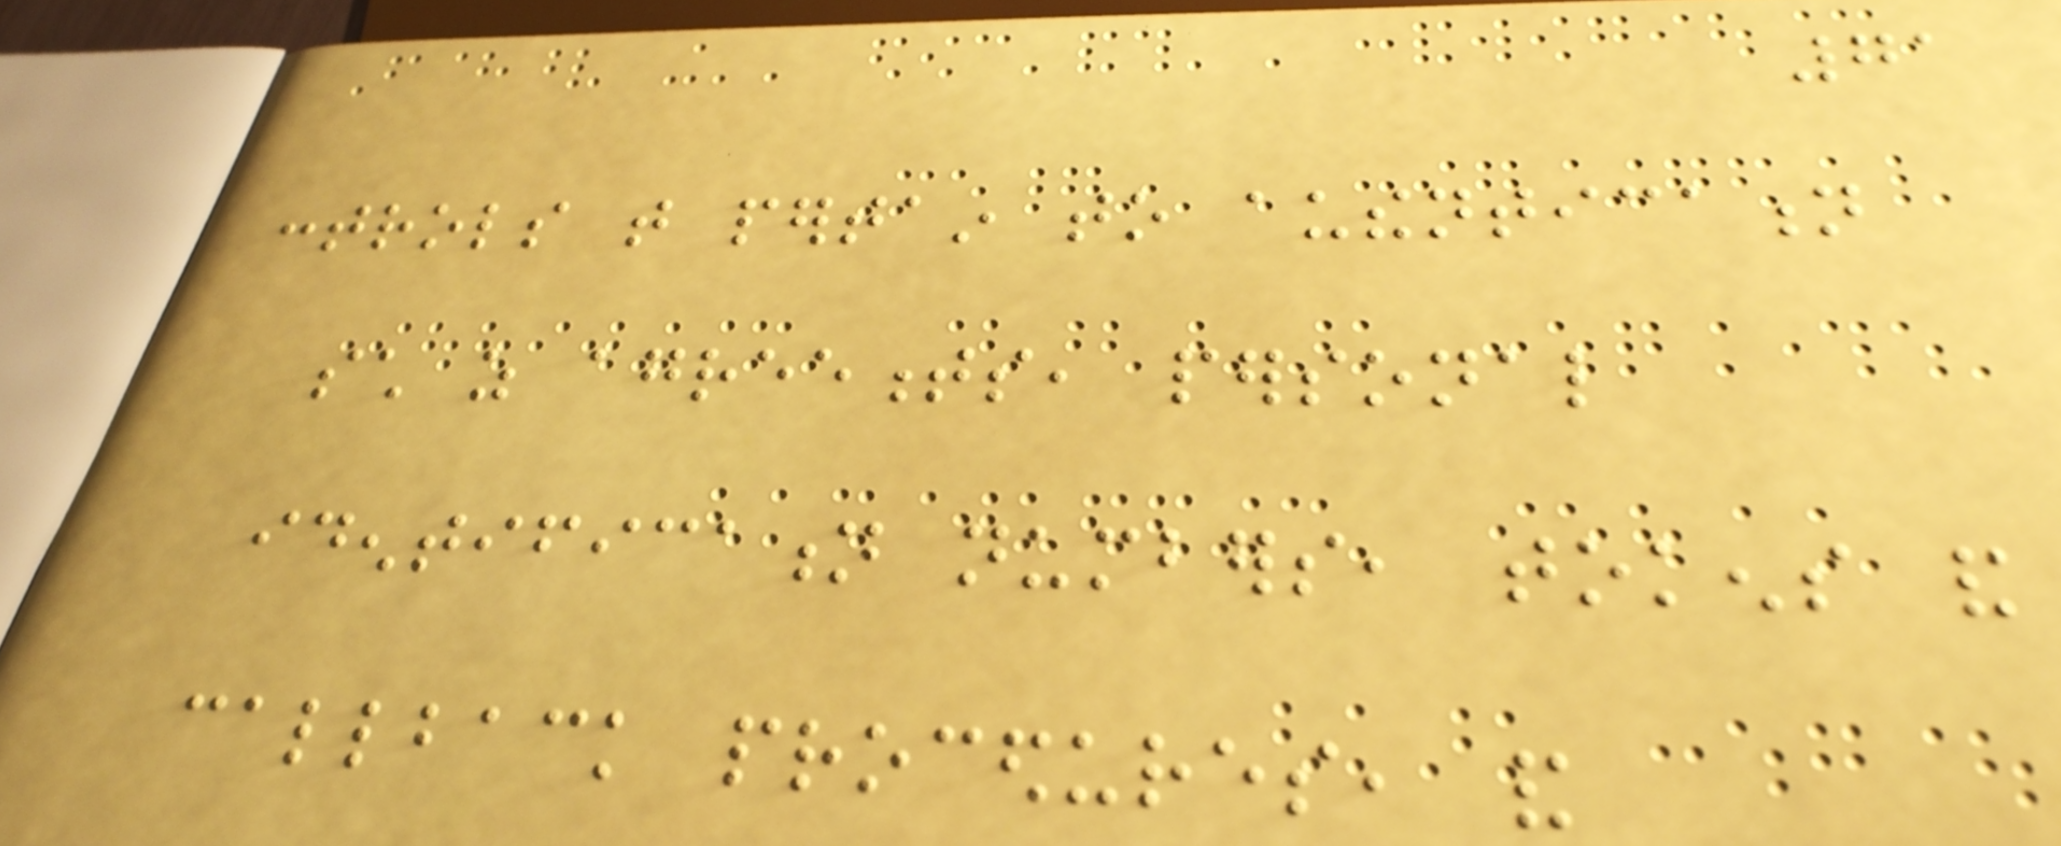71
controls that pertain to authentication
such as agreements, personal
identification numbers, tokens and
callback procedures, and
